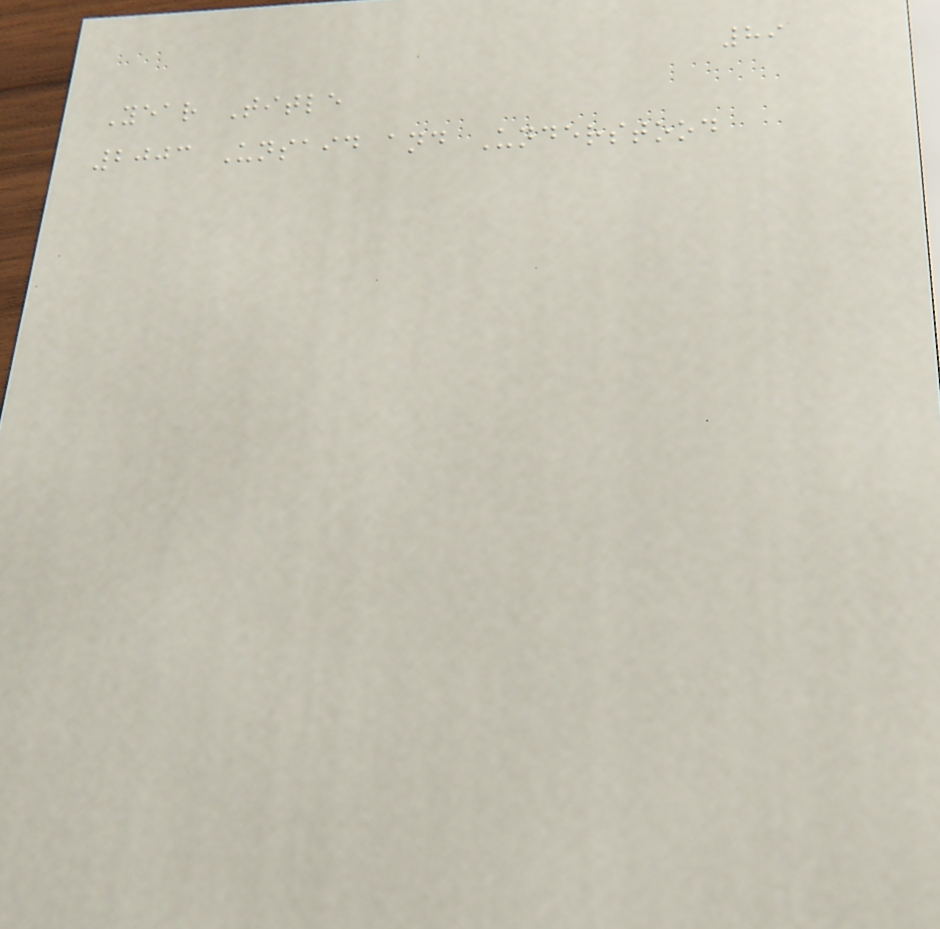89
Year Title
2003 Unsaid and Understood
